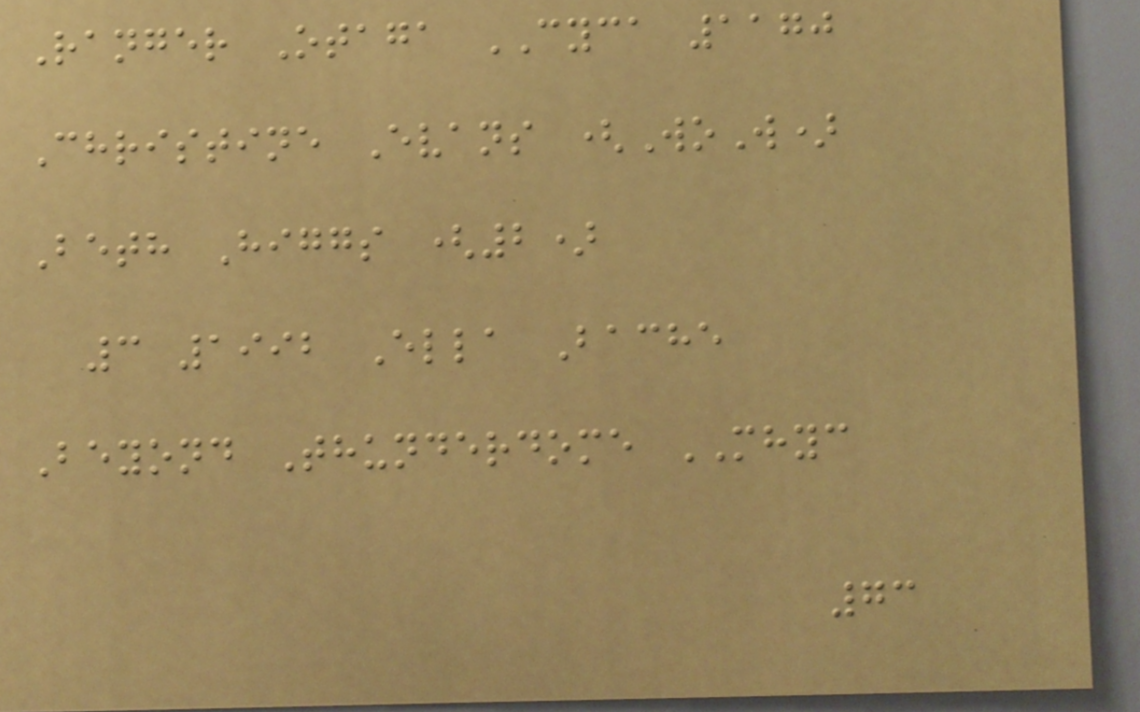Ranger Otaga CYCA 1170
Christine Evans (WoW)
Beth Higgs (2)
3 1992 Ella Bache
Beyond Thunderdome MHYC
73
